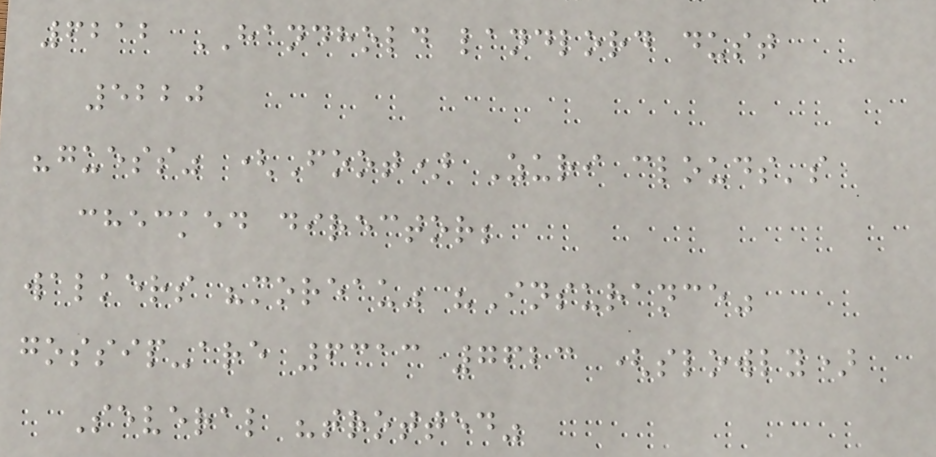6212 HANDHOLD landlord dust
5220
"guess" (Foot) Zuri clouds's
checked director;
walkers "moreau" "Insurance"
gossip-are 6313 7623 (slowly)
Several "trotted"
